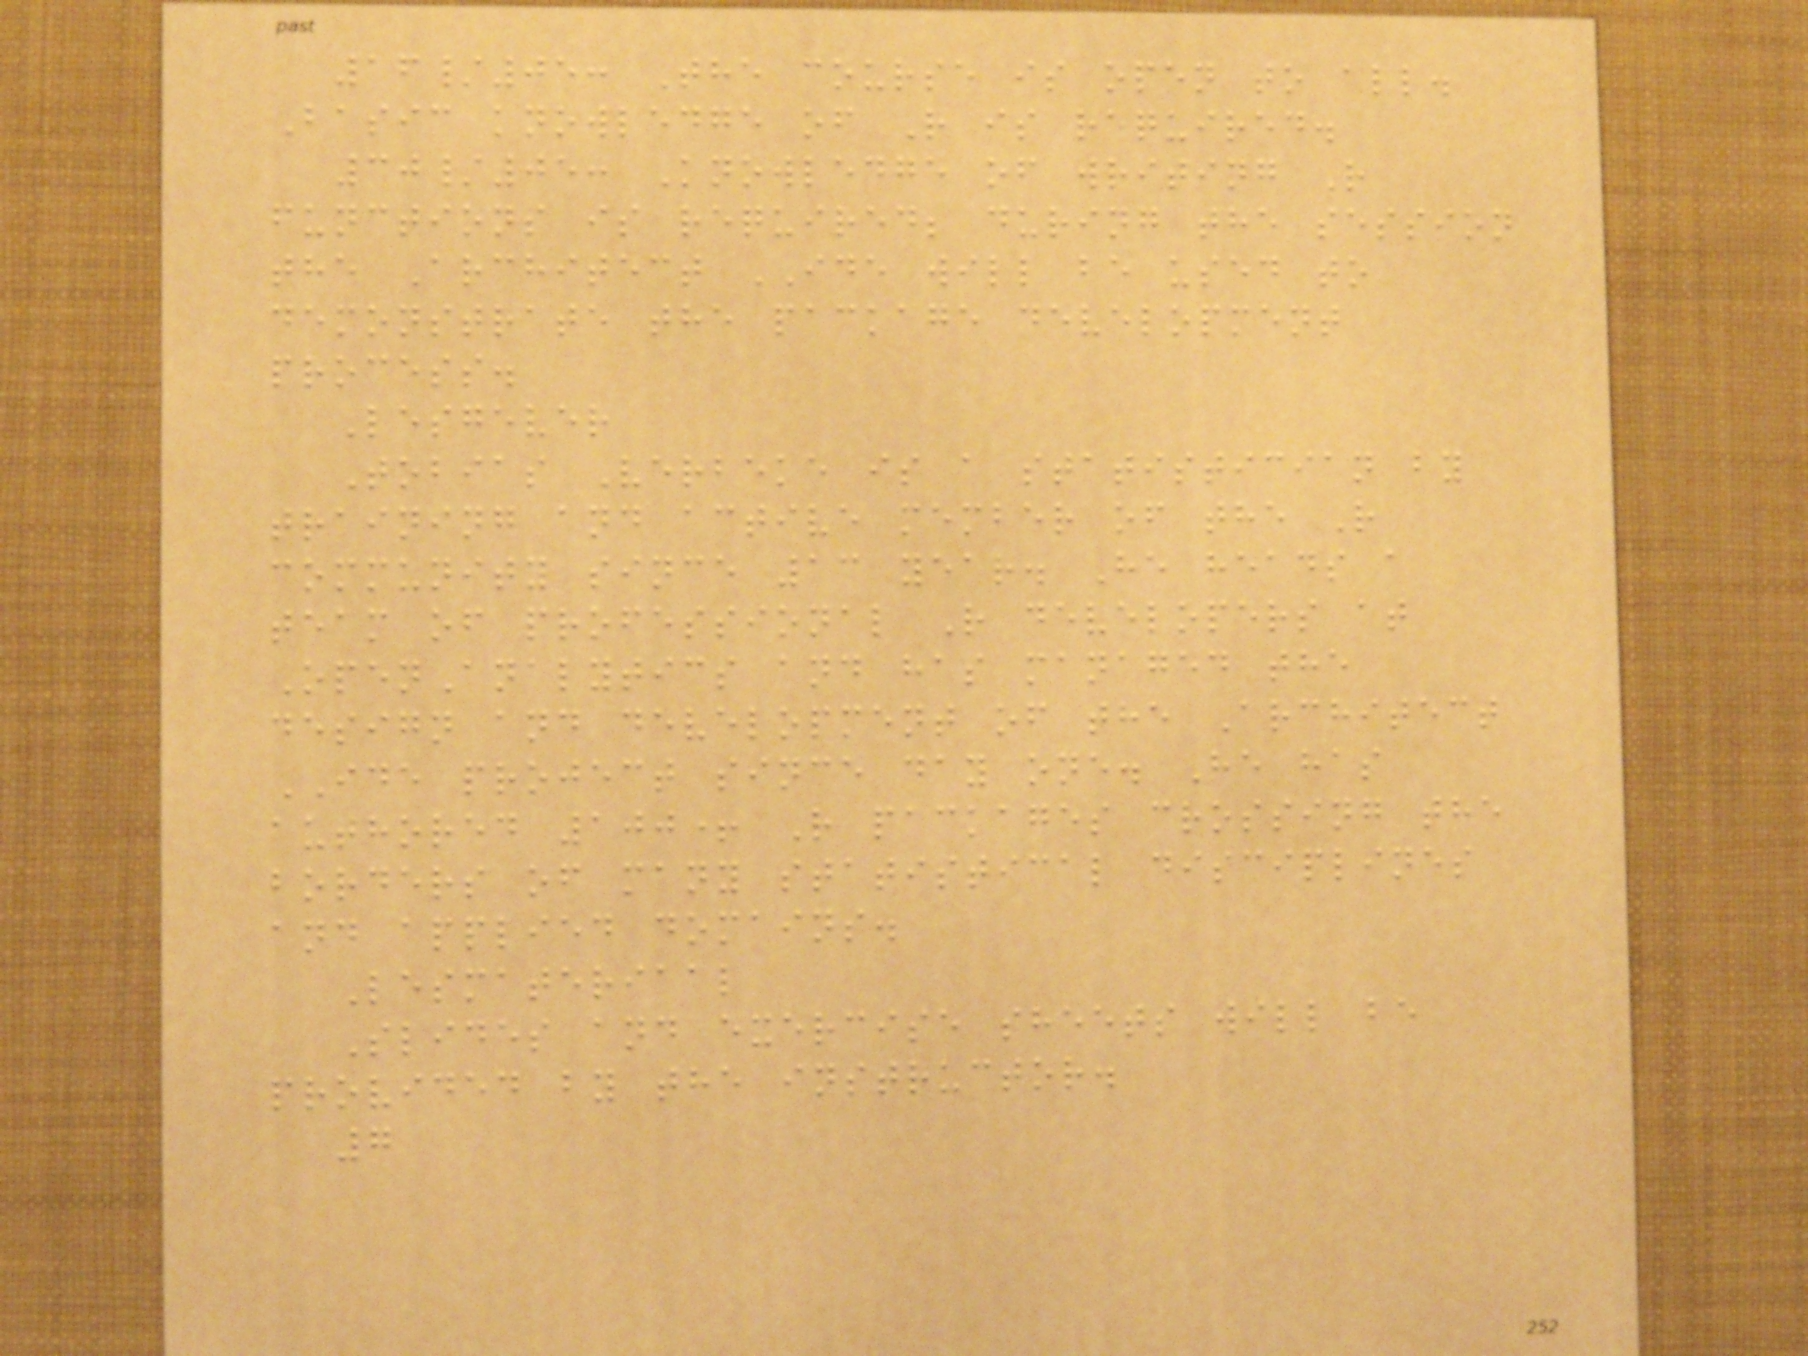16/05: The course is open to all.
Basic knowledge of R is required.
30/05: Knowledge of writing R
functions is required; during the session
the Architect IDE will be used to
demonstrate the package development
process.
Lesgever
Tobias Verbeke is a statistician by
training and active member of the R
community since 13 year. He heads a
team of professional R developers at
OpenAnalytics and has managed the
design and development of the Architect
IDE project since day one. He has
authored 100+ R packages crossing the
borders of many statistical disciplines
and applied domains.
Lesmateriaal
Slides and exercise sheets will be
provided by the instructor.
7
